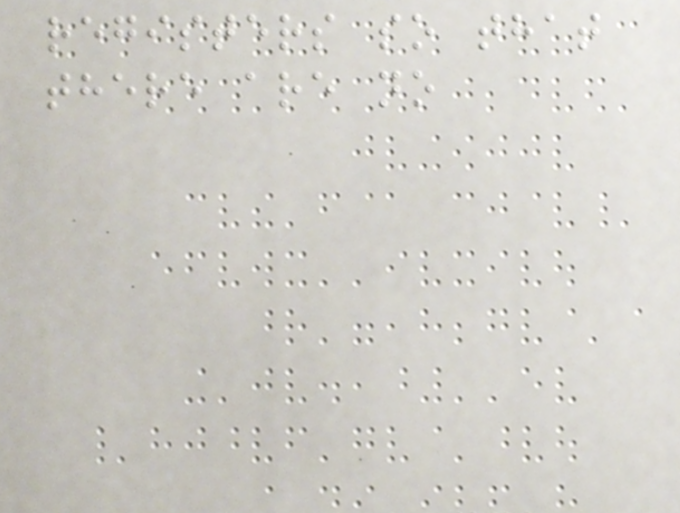registers so that
there are no
